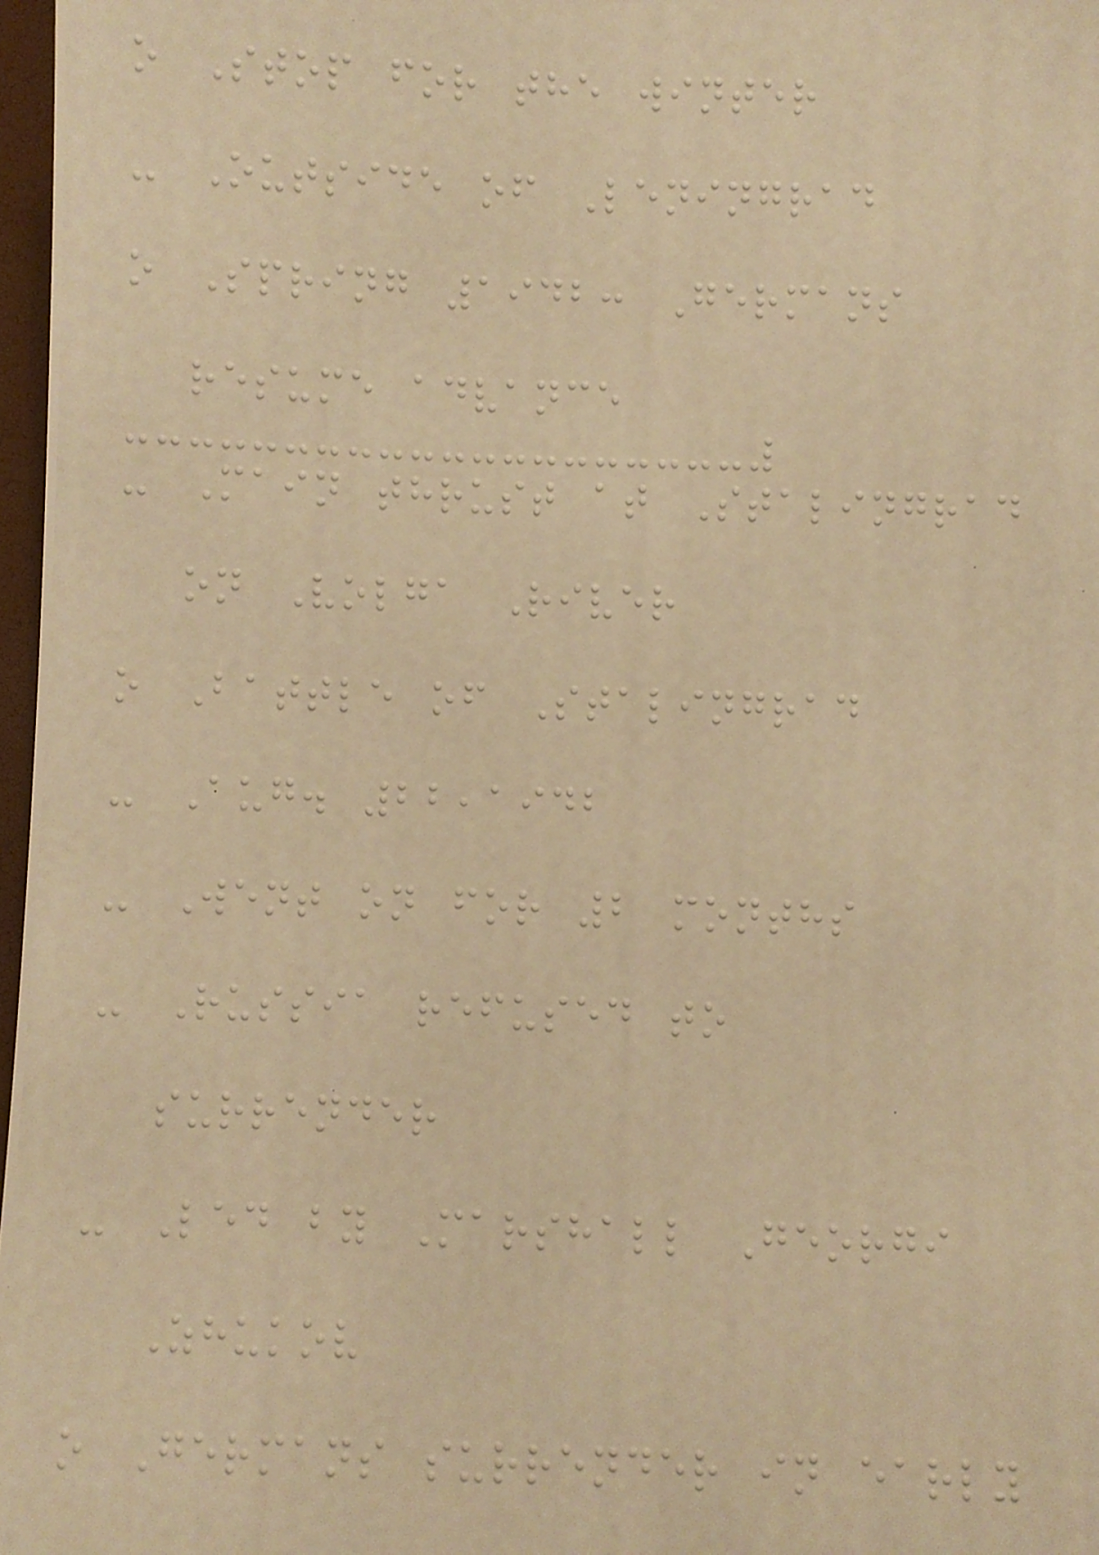o Stop for the winter
- Outside of Leningrad
o Spring 1942: Germans
resume advance
- Main thrust at Stalingrad
on Volga River
o Battle of Stalingrad
- Aug. 22,1942
- Went on for 2 months
- Russia refused to
surrender
- Led by Marshall Georgi
Zhukov
o Germans surrender in early
